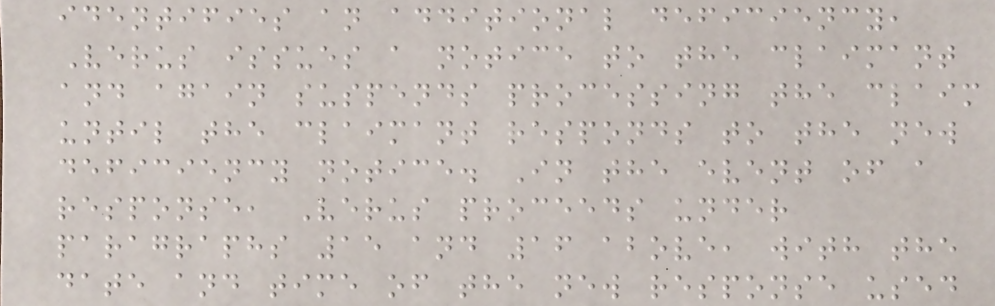identifies an additional deficiency,
Verus issues a notice to the claimant
and again suspends processing the claim
until the claimant responds to the new
deficiency notice. In the event of a
response, Verus proceeds under
paragraphs 15 and 16 above, with the
date and time of the new response used
